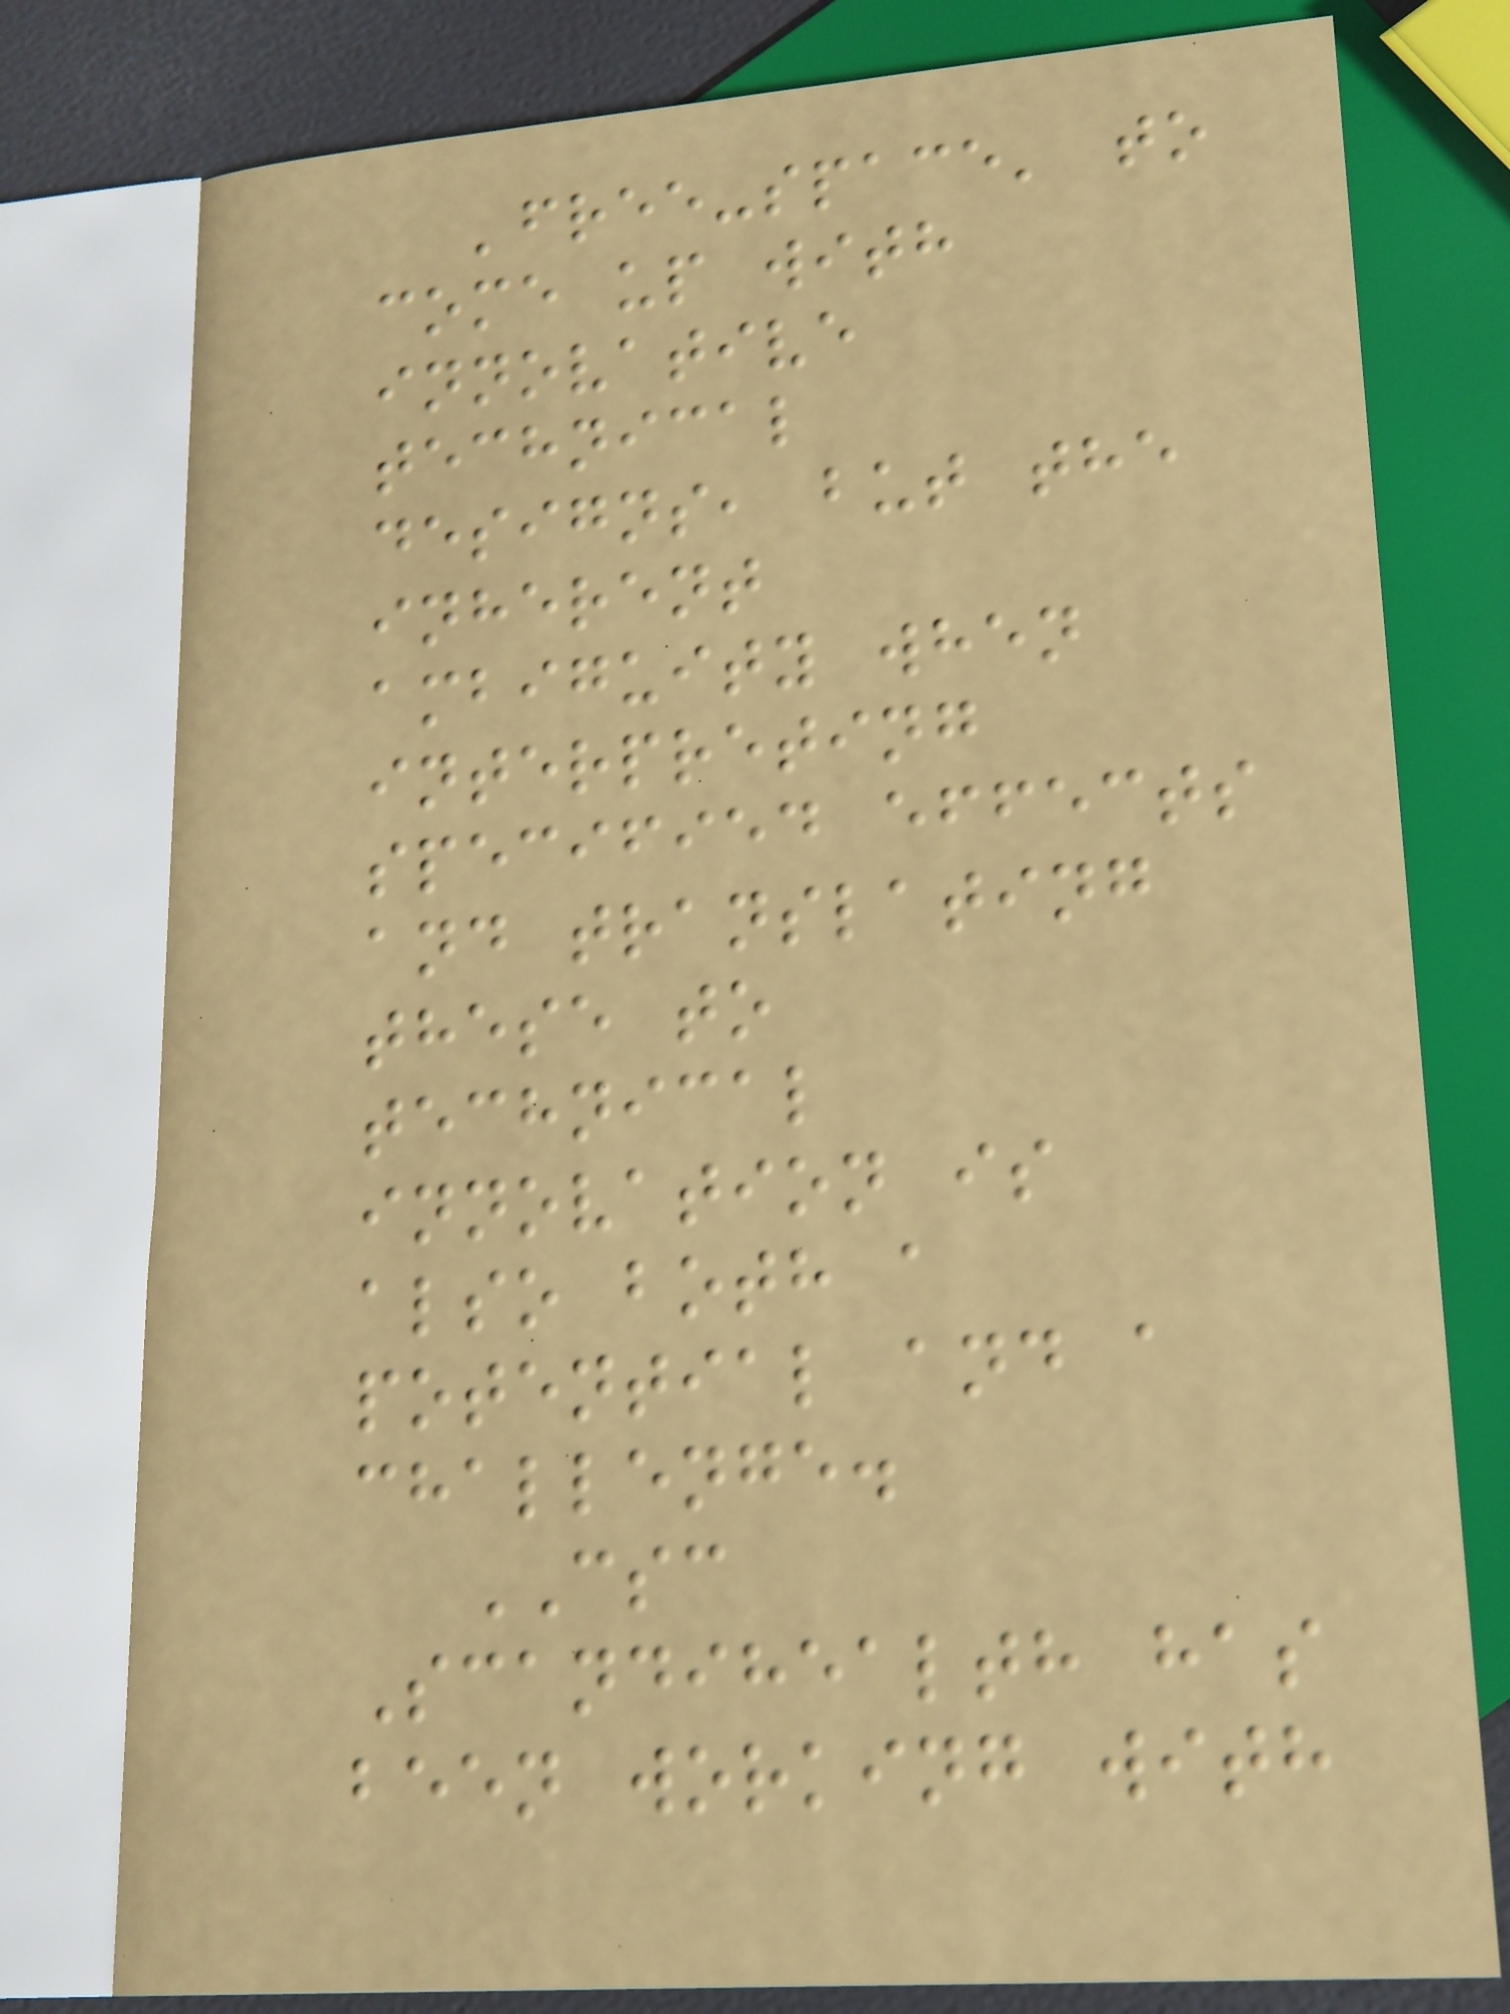'free-space' to
come up with
innovative
technical
designs, but the
inherent
ambiguity when
interpreting
specified effects
and translating
these to
technical
innovation is
also both a
potential and a
challenge.
CSC
Scandihealth has
been working with
